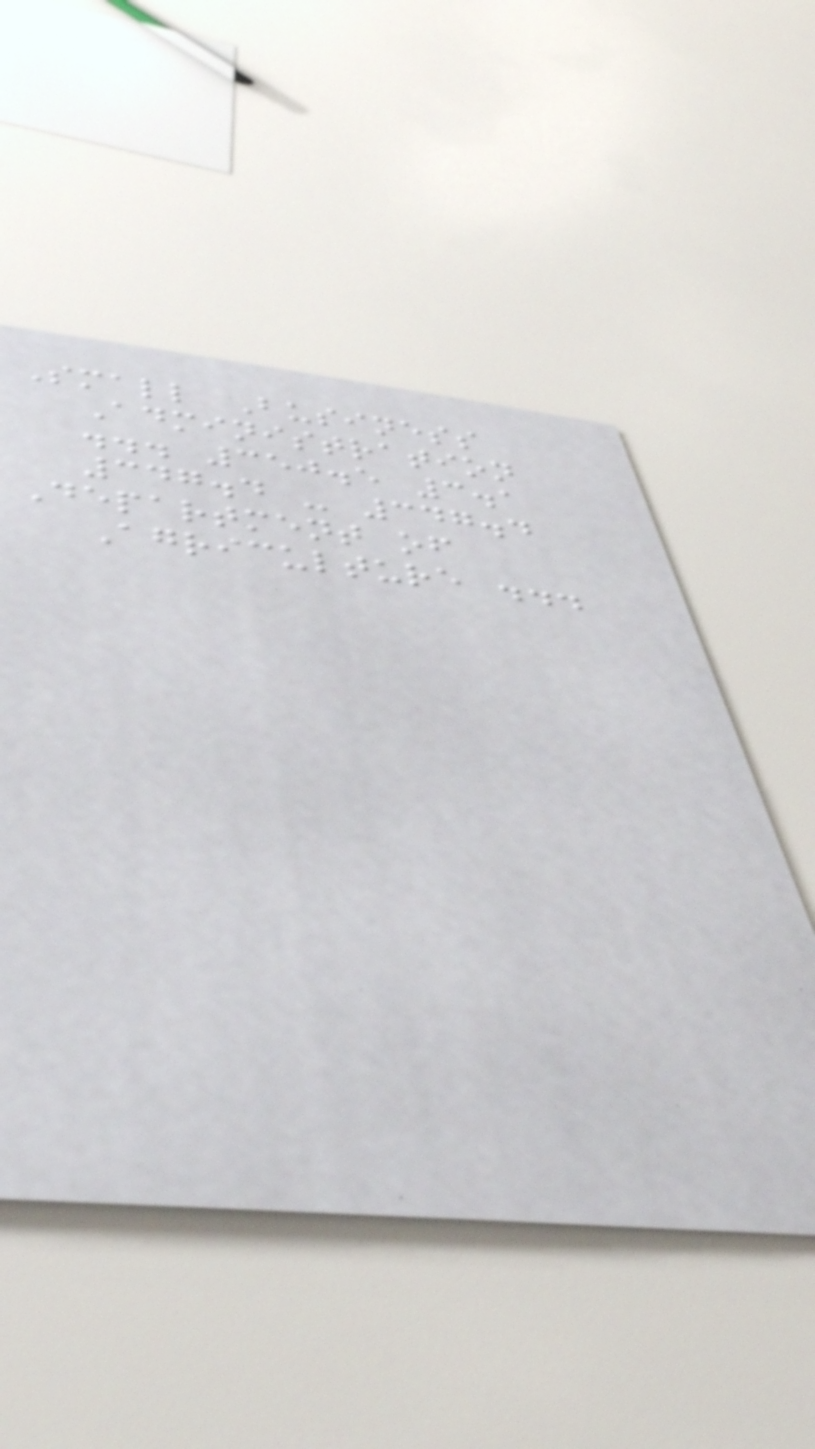Small Business
Administration
... 350.5 3.1
347.4 - 347.4
Department of
Agriculture ...
